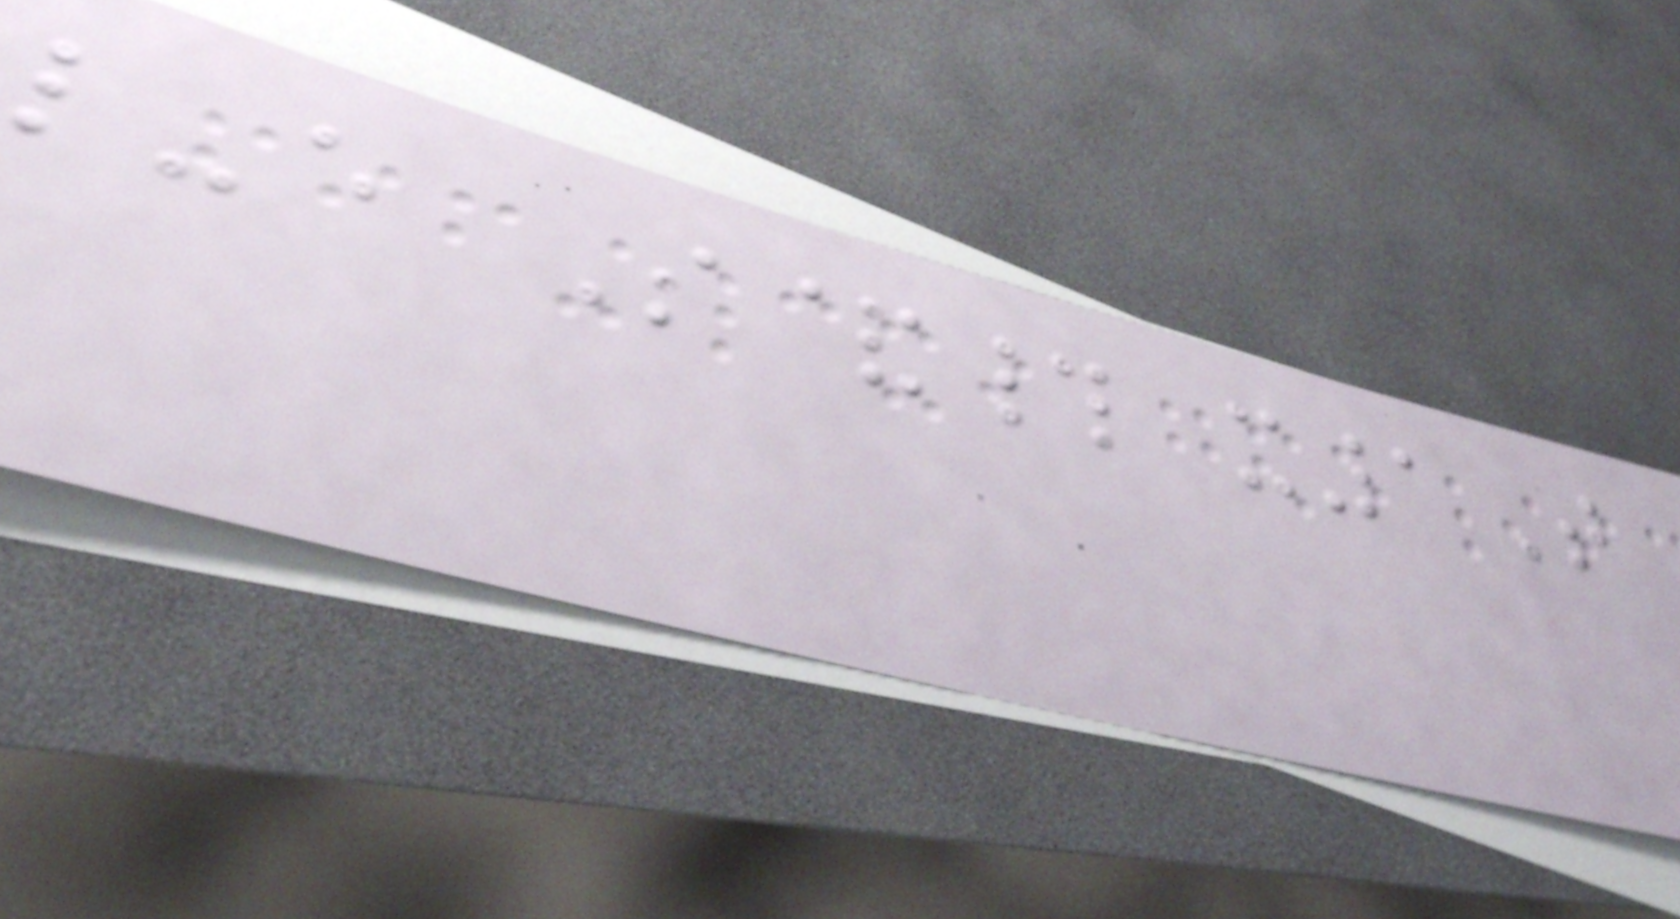l-e S&# x1T
